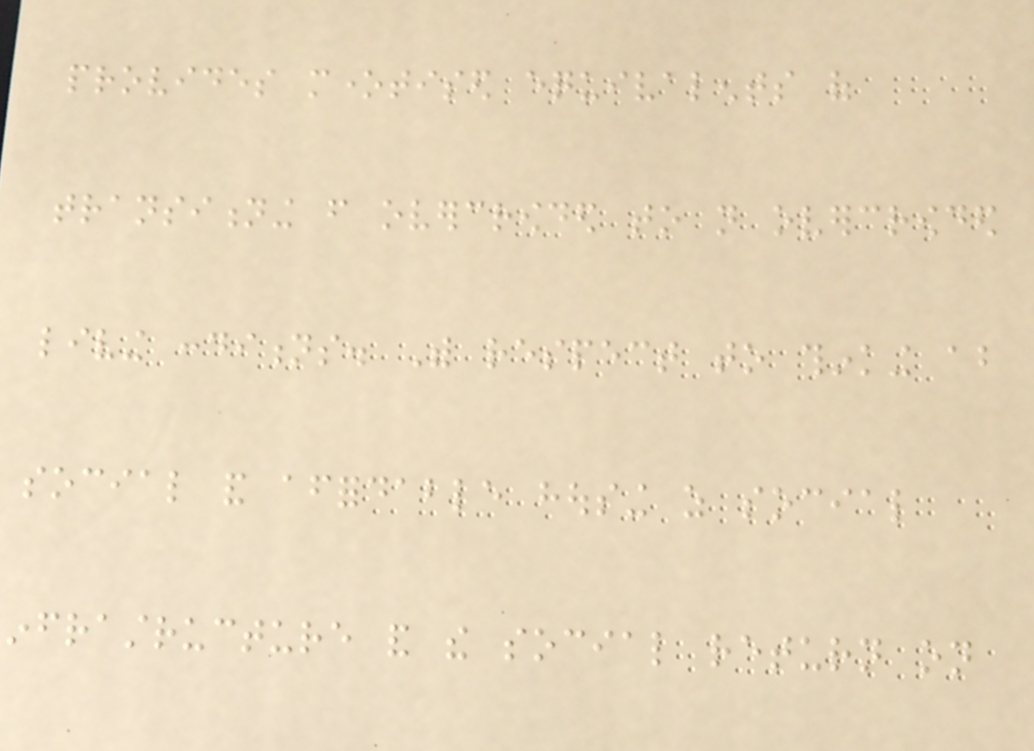provides monetised equivalents of
transitioning from overcrowded to not overcrowded
living conditions. With respect to thinking about
social and affordable housing as social
infrastructure and the social return on
